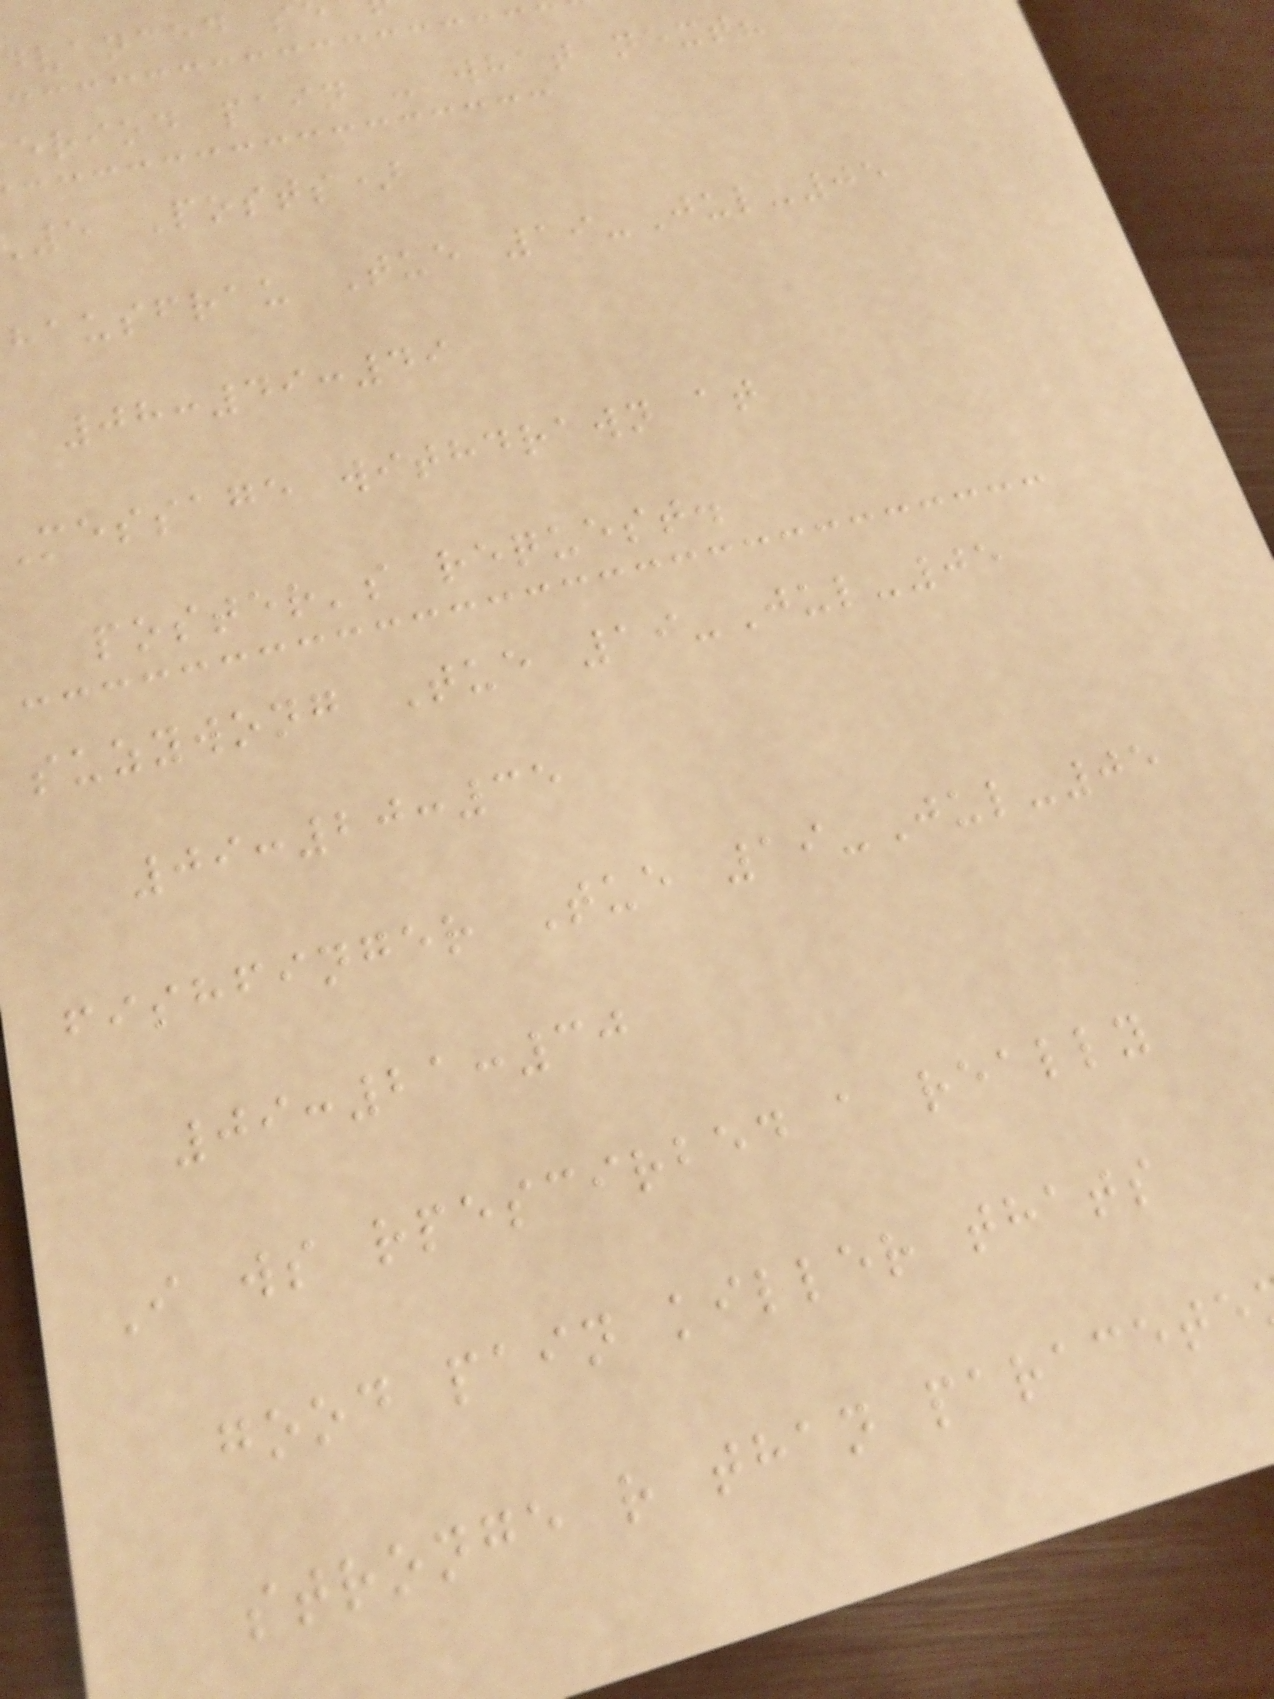dvanced s
eriod pain - what next?
5 Posts)
hausfrau Tue 19-Jul-05
08:49:49
message withdrawn at
poster's request.
suzywong Tue 19-Jul-05
09:20:35
fishfinger Tue 19-Jul-05
09:21:30
I ws rpescirbed a really
good pain killer thats
stronge r than paracete
